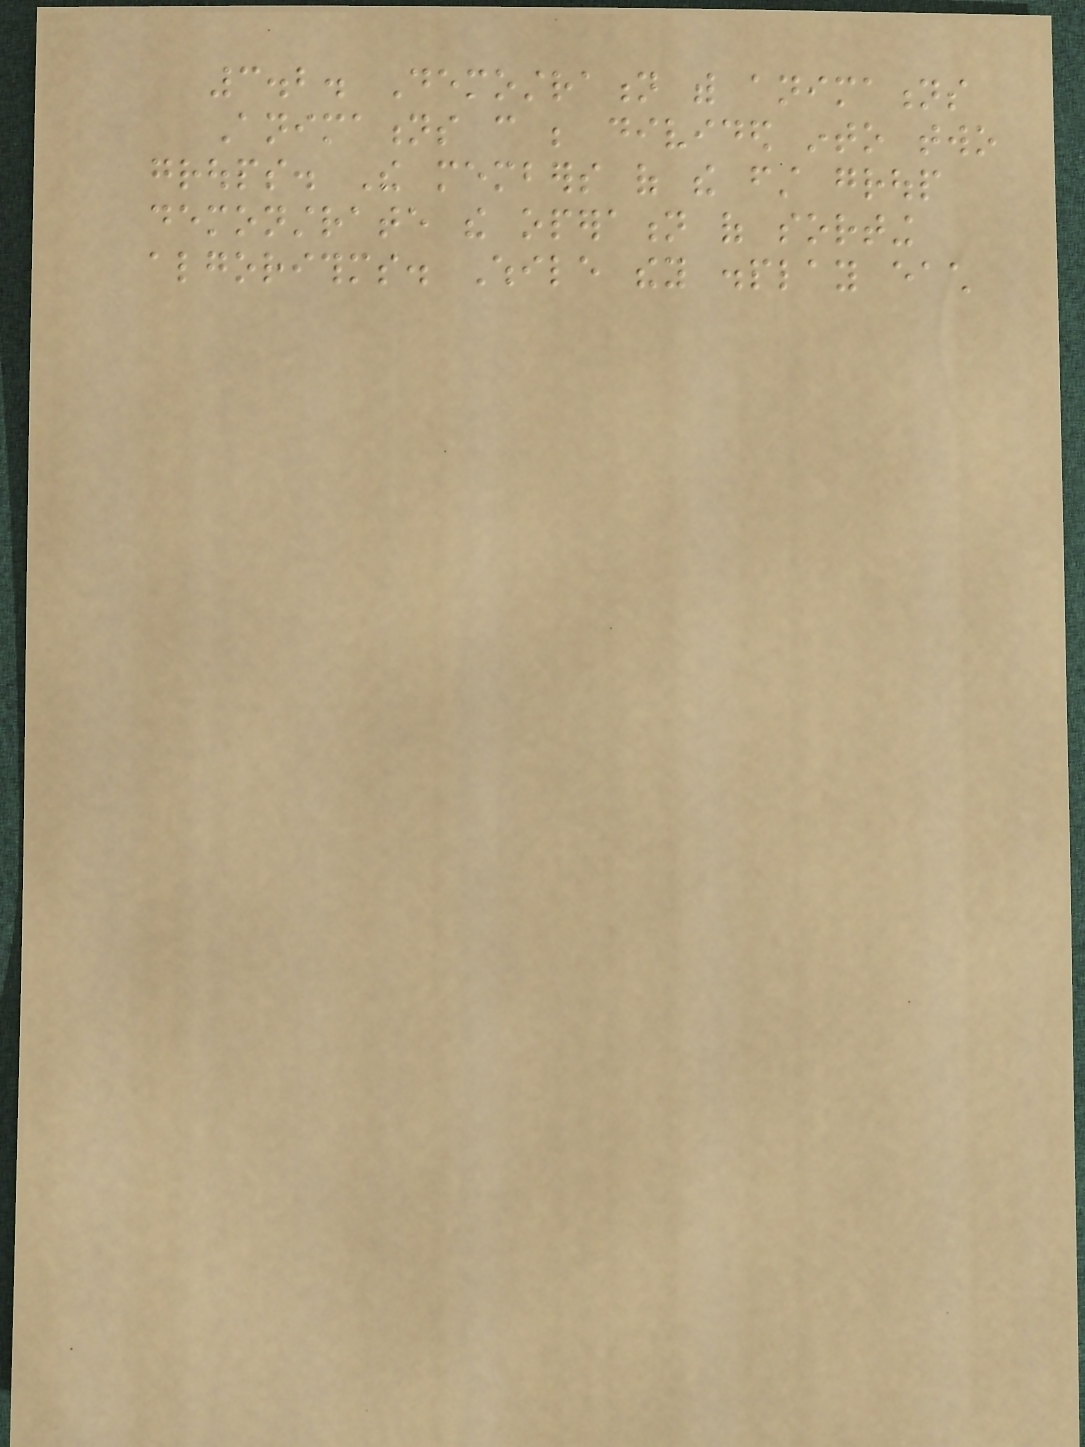3.2. Demostration with animations
Animations can be divided into two
groups. The members of the first group
demonstrate the operation of sorting
algorithms. While they display each
